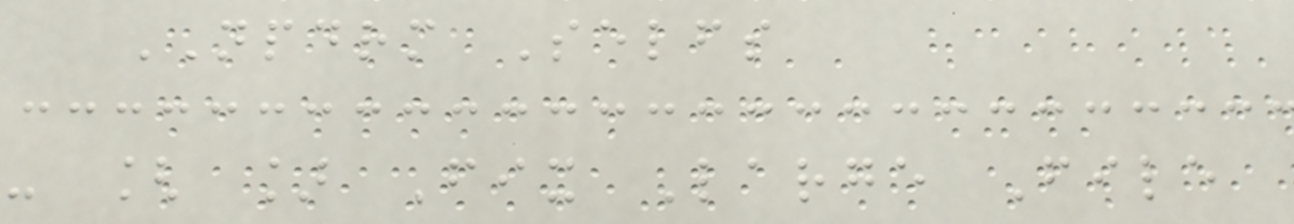NPDRM Selfs
- [ ] Fix Large File
